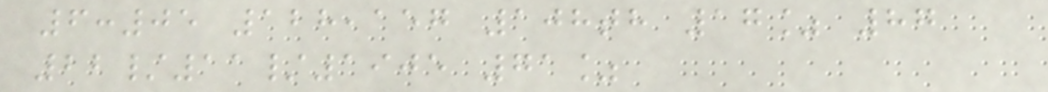6:05 128,157 108th 17% 87
22/11/1905 71%
